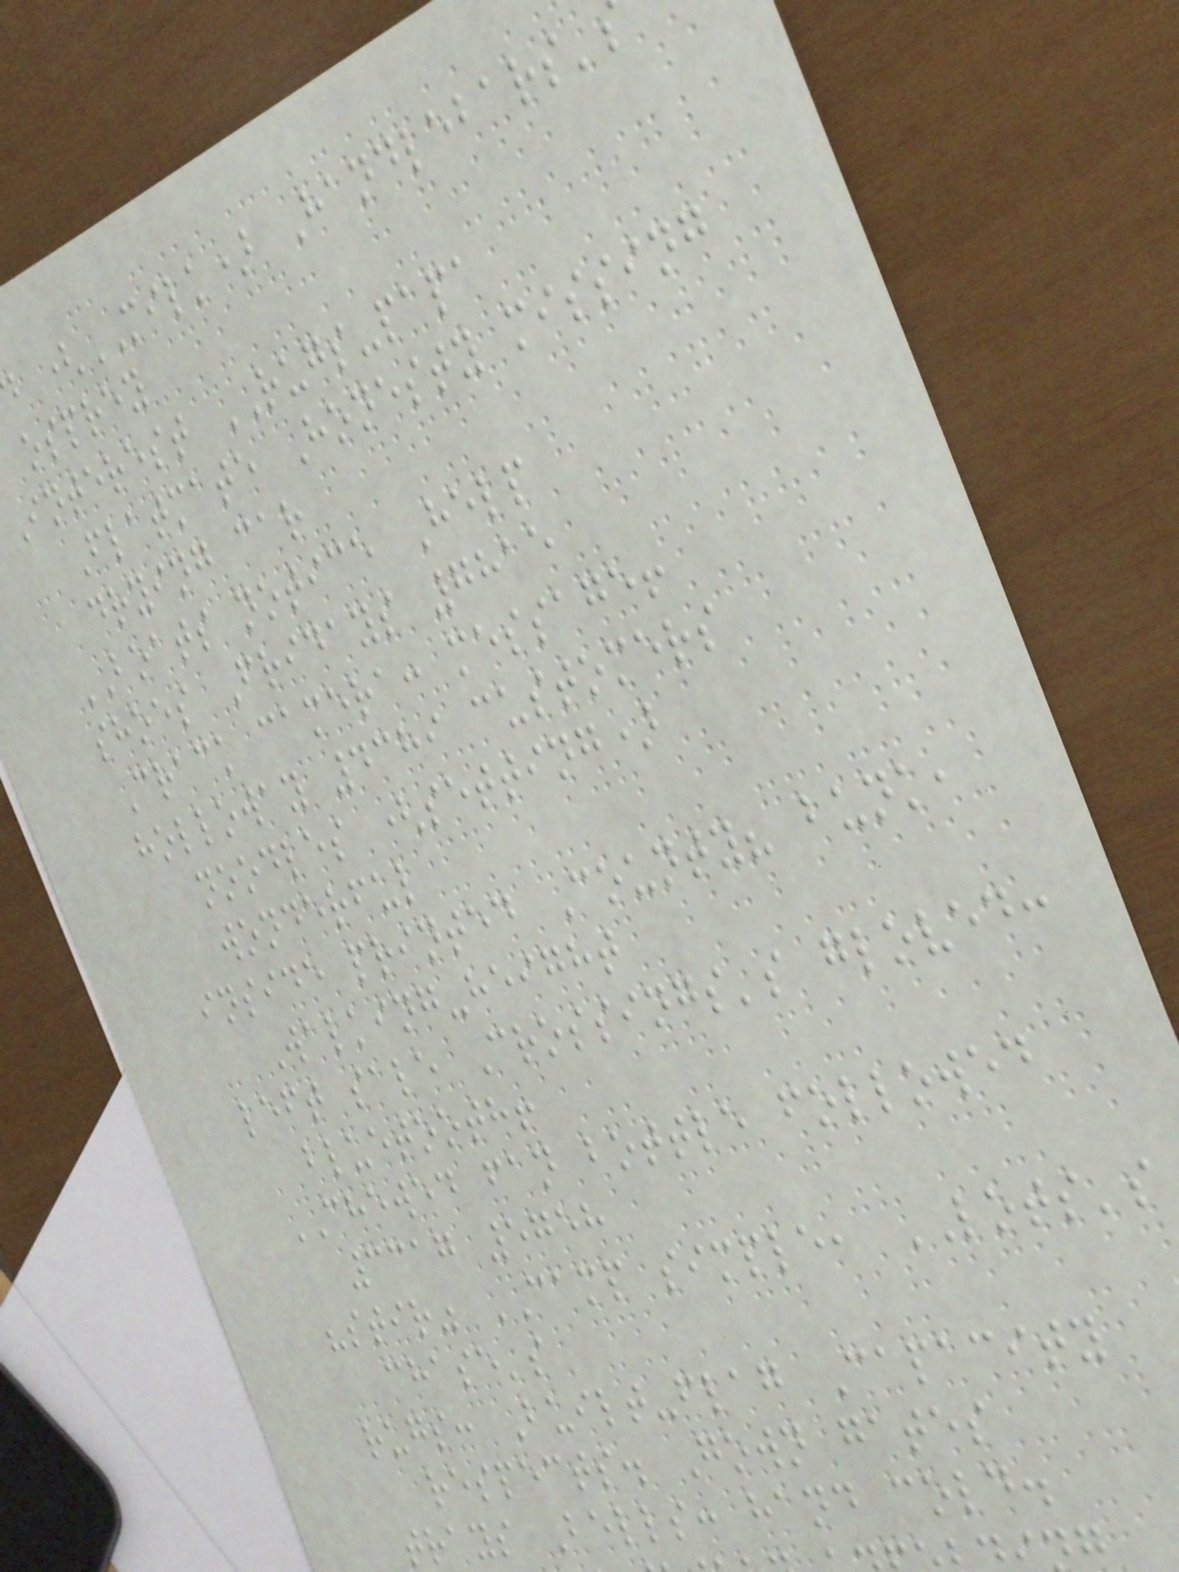(MILK) Handlebars'
osprey
Interest RUGS-papa
Flatmate Honesty missing
drying car
BOATS notice Help
shoes Fridays 7815
Crack camera: message!
holloway 4389 customers
noodles (setting)
wonderful
inside printed County? bunk,
Walking-height
left sale Crossings's gloved:
bluetooth!
CHEWED fan bottle followed
3317 5758
"stir" CAMP simple, LOTS's
chase's
rugs: Built-flag Capacity
respects. Gown gates
trays Bells: hand cold.
